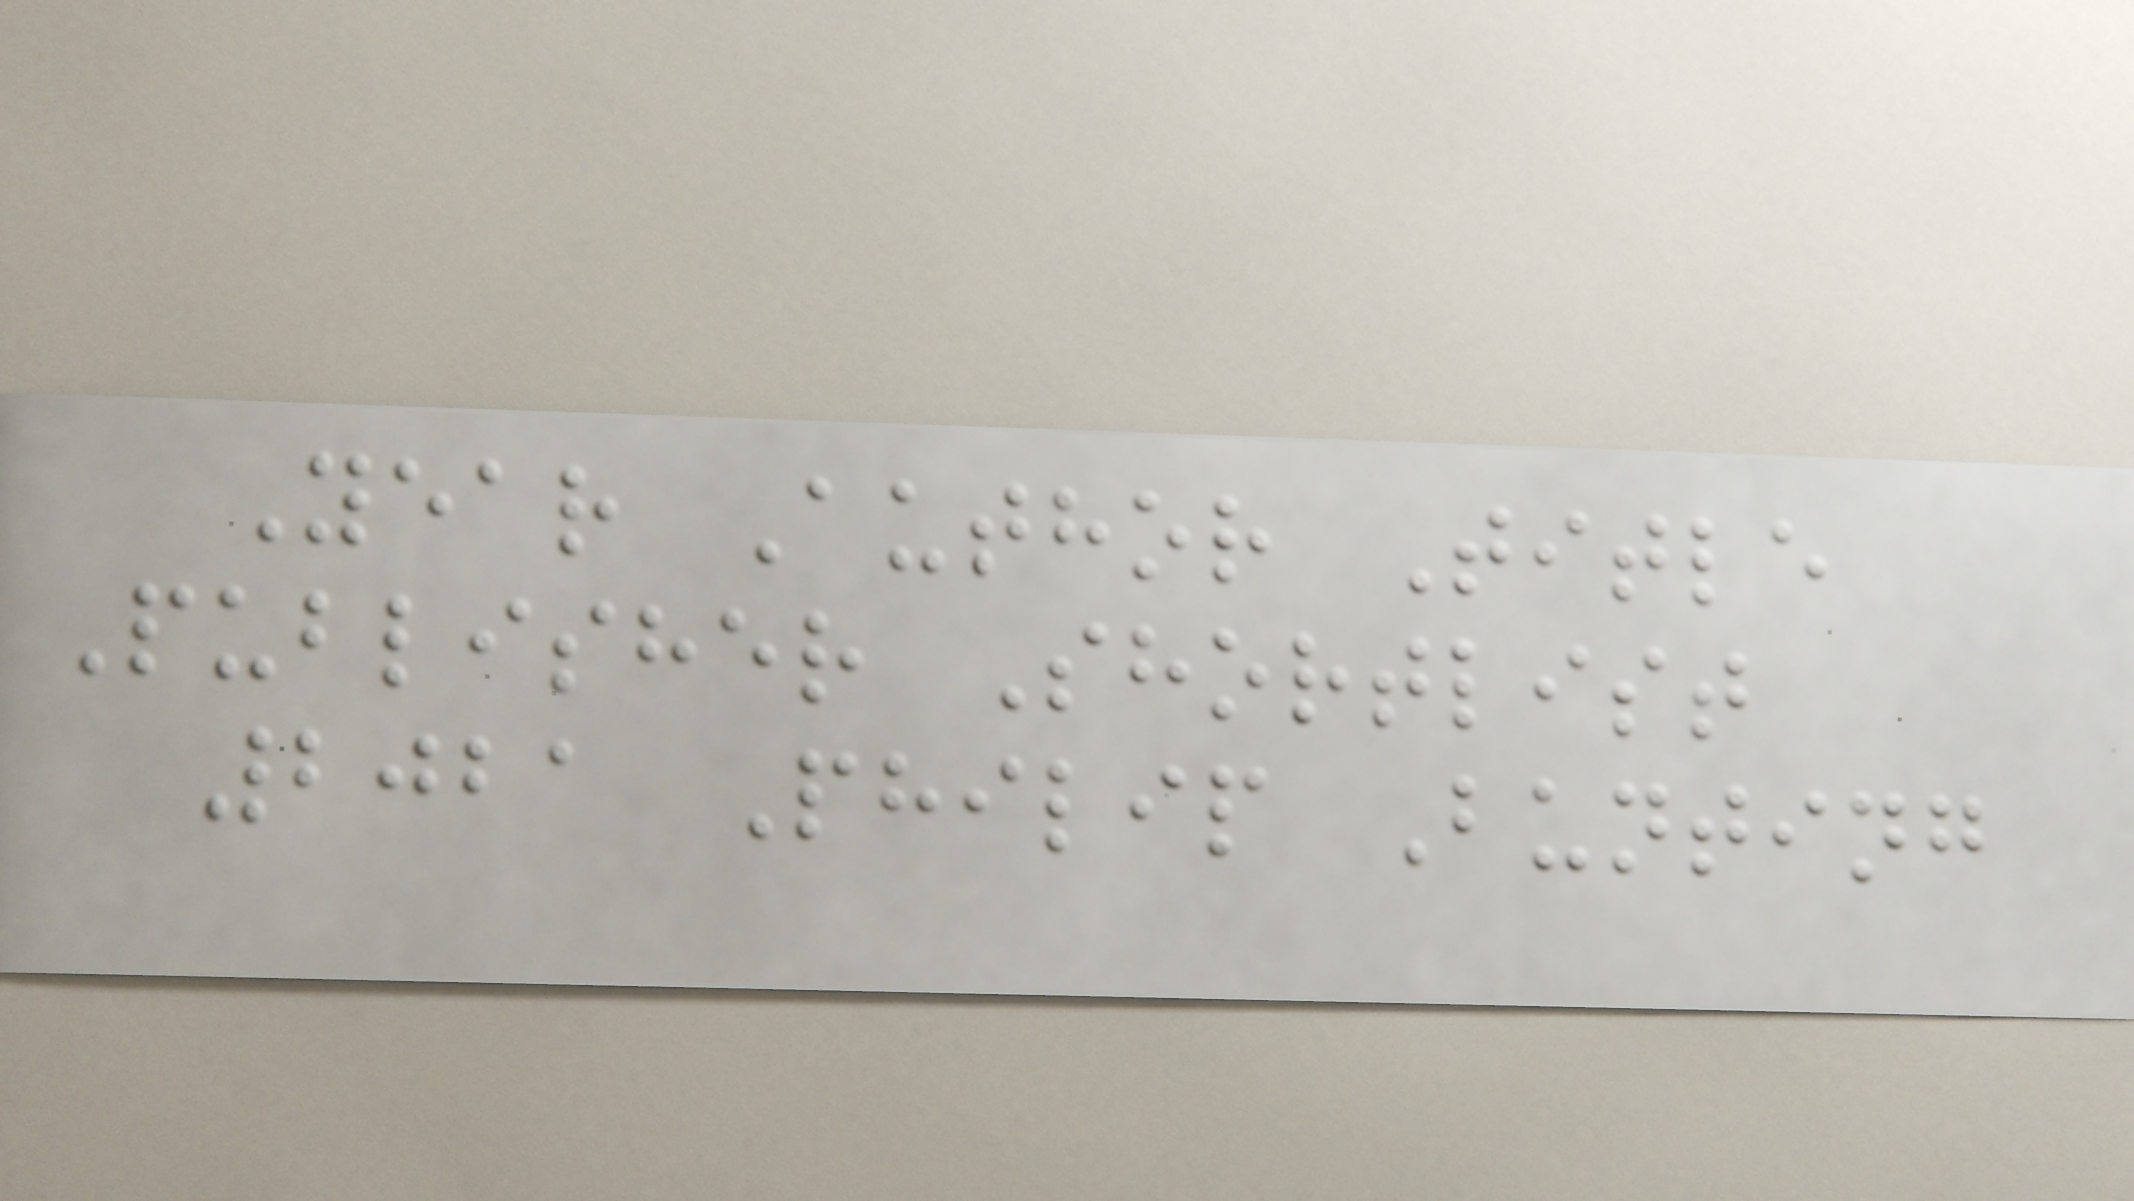Year Author Title
Publisher Shortlist
2021 Philip Bunting
